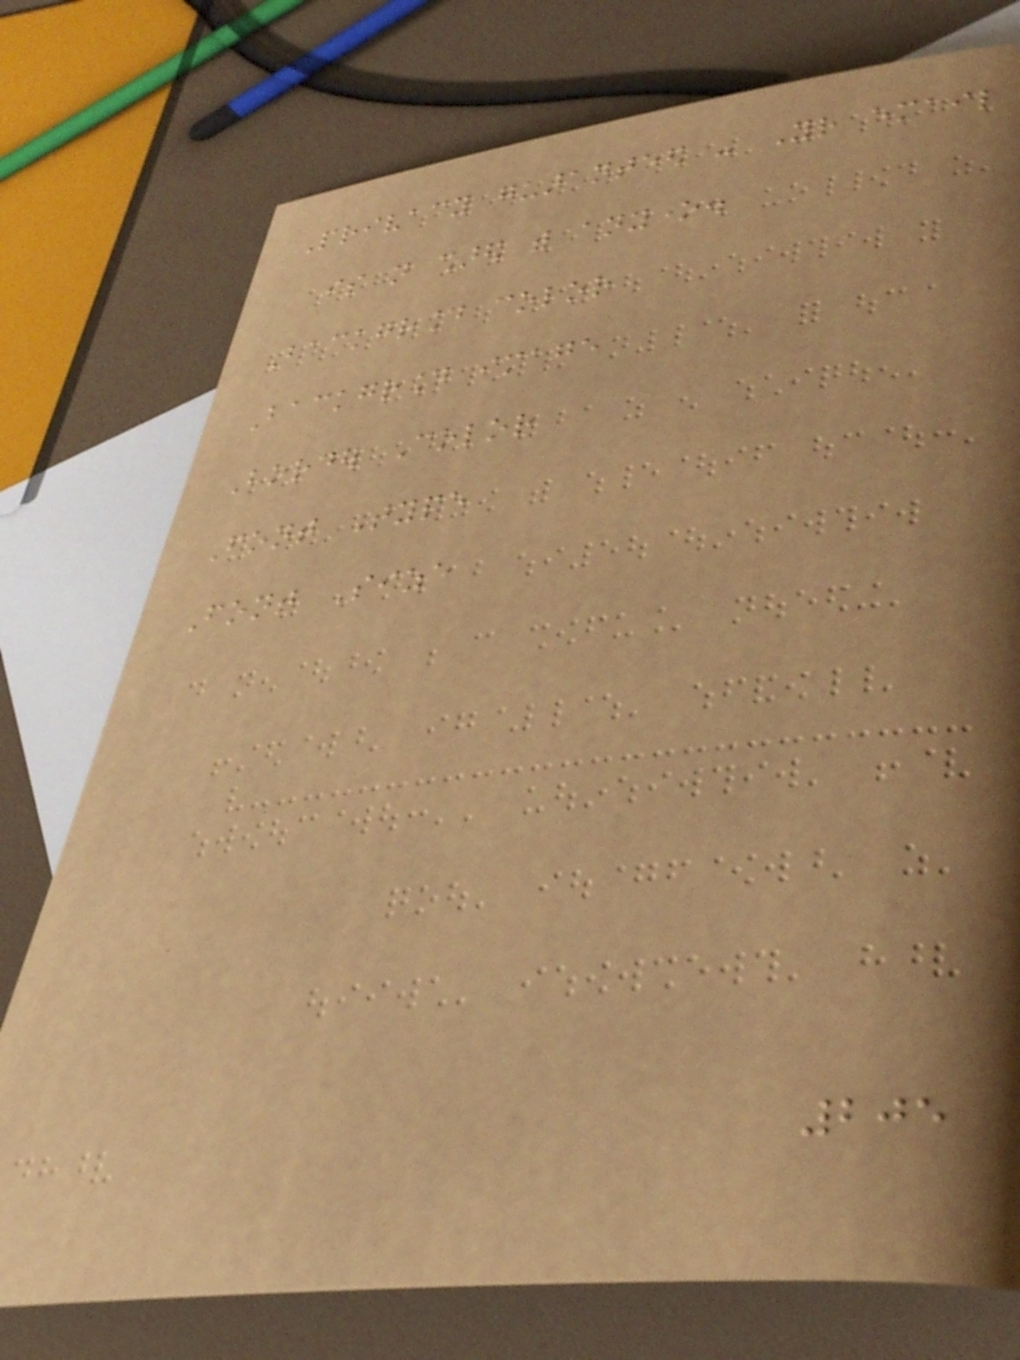Privacy guaranteed - Your email
is not shared with anyone.
Background color
Background image
Border Color
Font Type
Font Size
205
